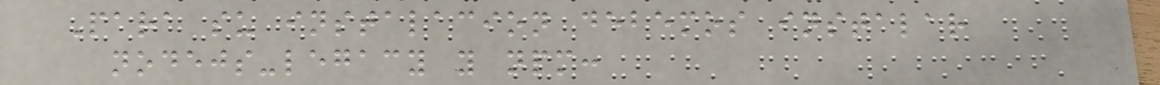Para su instalacion debemos instalar
nodejs-legacy y npm:
